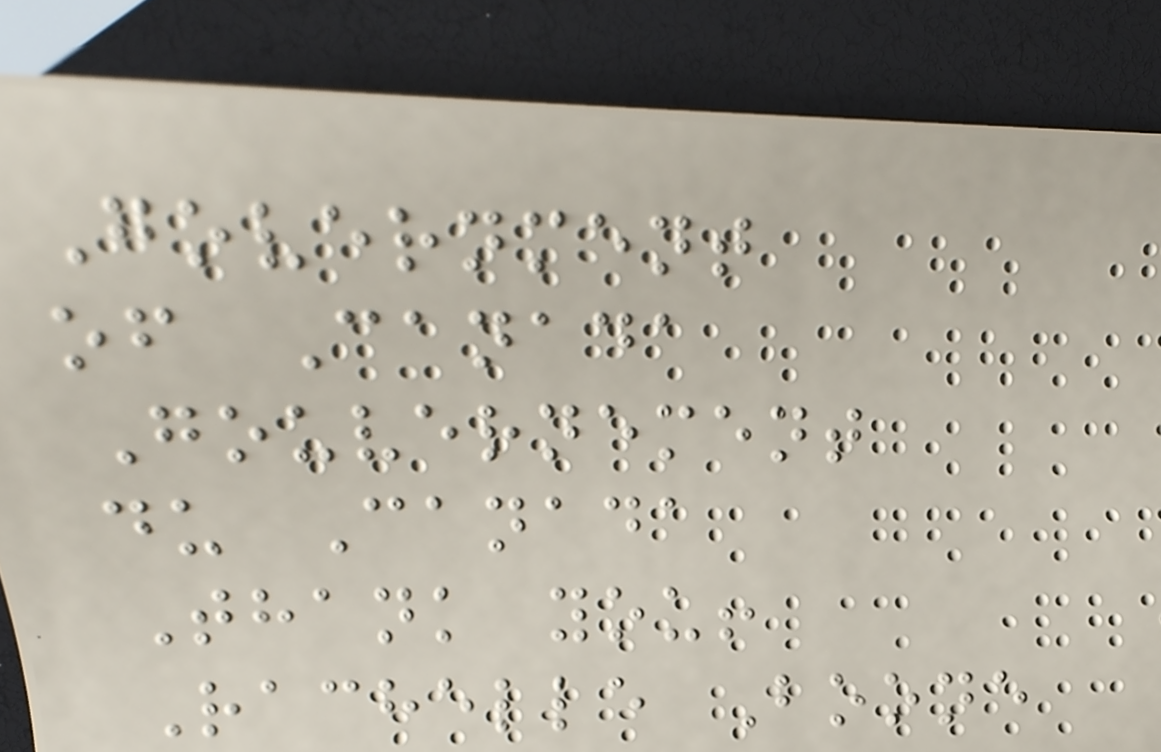Government
of Canada
Gouvernement
du Canada
Thank you!
Rachelle Boone
